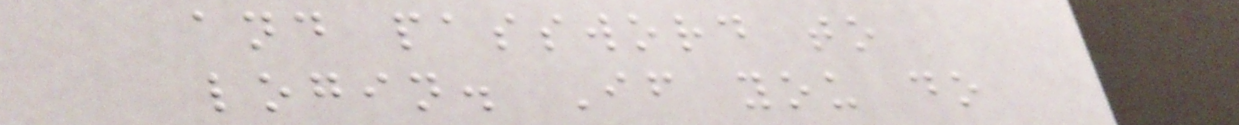and password to
login. If you do
